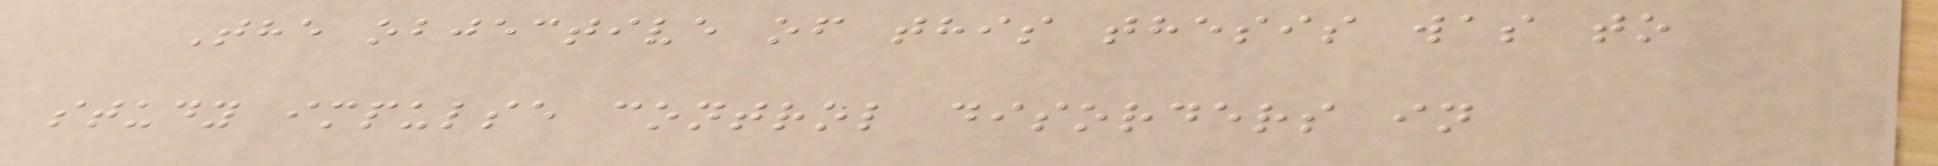The objective of this thesis was to
study impulse control disorders in
